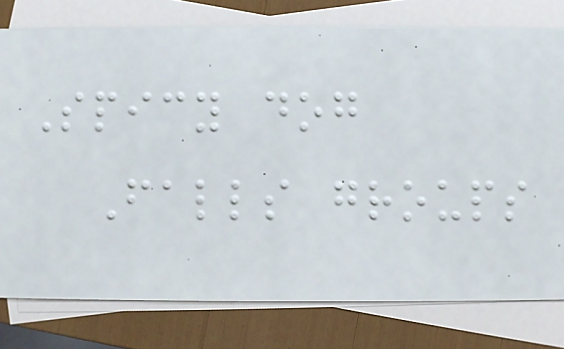Spicy dog
Falls groups
